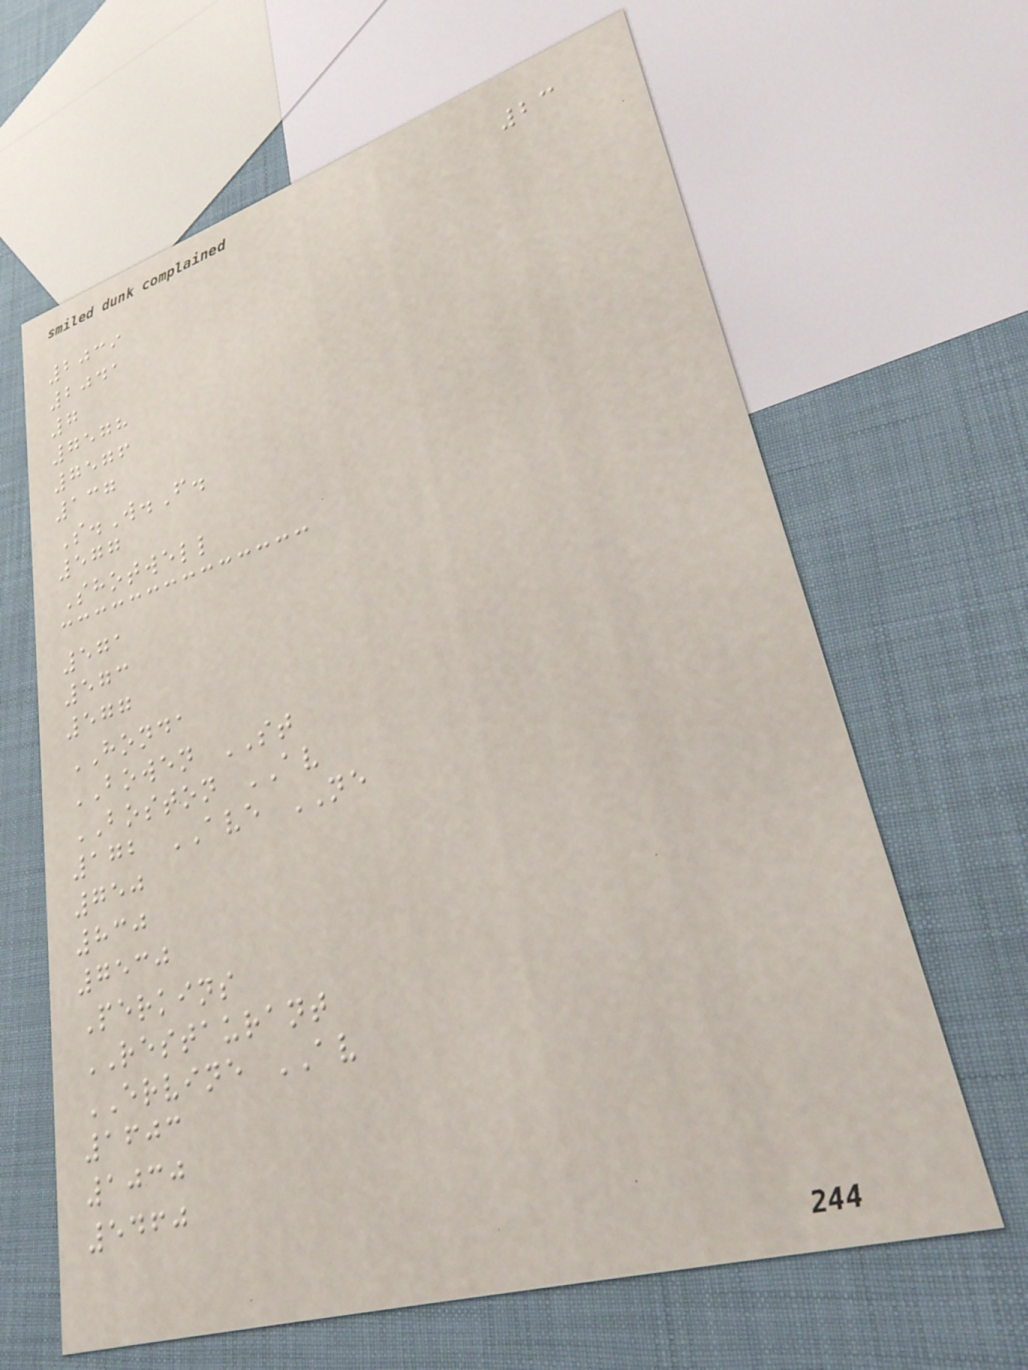23
2039
2041
7
7578
7576
137
S.W.F.
577
Shotwell
571
573
577
HONDA
BOWEN ST
BOSTON AV
172 AVE NE
750
830
7530
Perkins
RESTAURANT
ERVINE AV
1603
1030
5460
